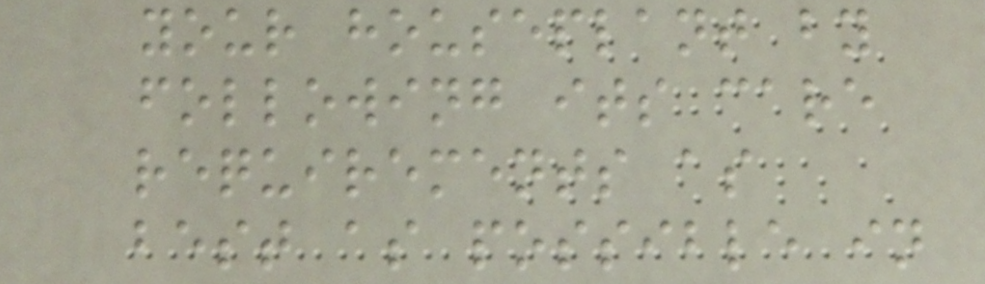your houseplant by
following its care
requirements as
best as possible in
